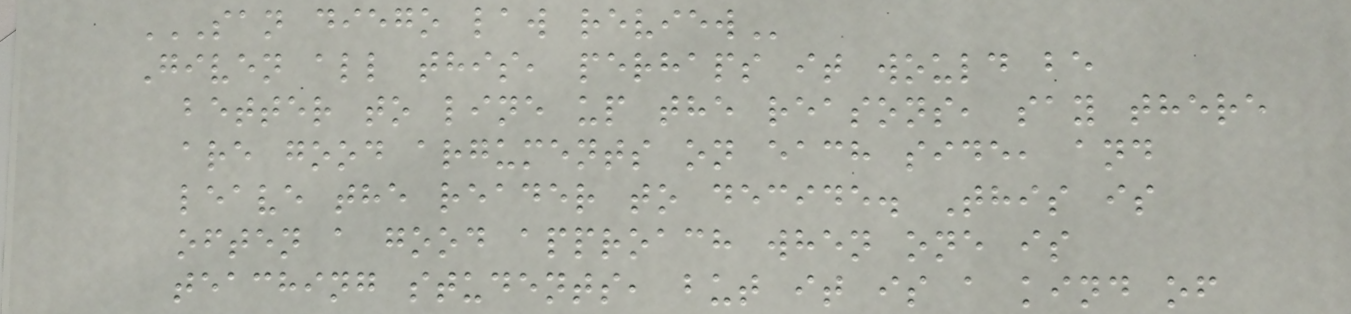SAN DIEGO LAW REVIEW
Given all this, perhaps it would be
better to line up the reasons, say there
are good arguments on each side, and
leave the reader to decide. This is
often a good approach when one is
teaching students, but it is a kind of
